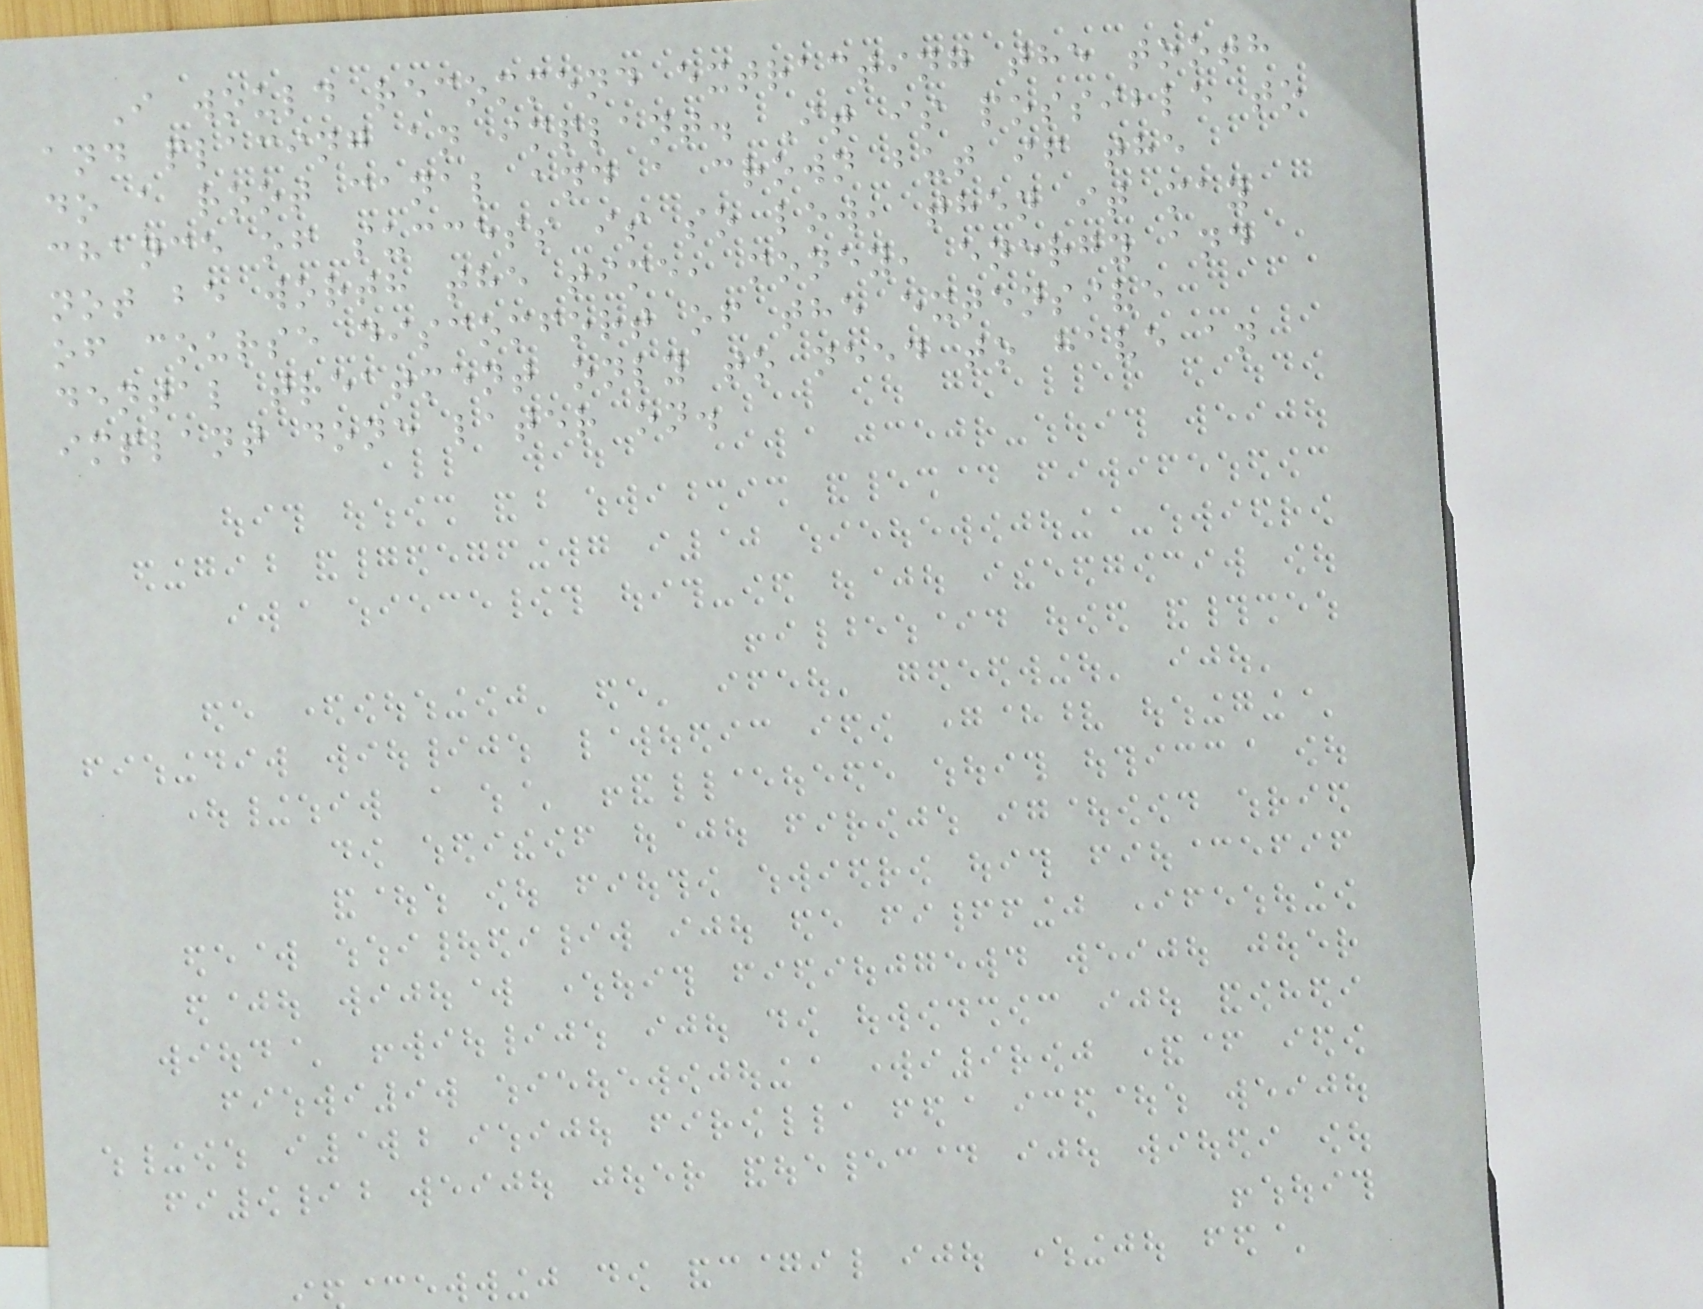I would recommend extracting the tooth
and placing an implant. It is possible to
do a root canal and a crown but if the
chance of success is so low, then it may
not be worth the time, money, energy and
of course discomfort of the extensive
dental treatment only to need to have an
implant done later on.
